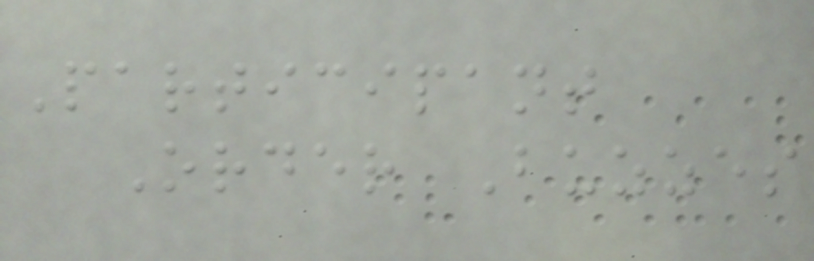Participant
Order Buzzes
